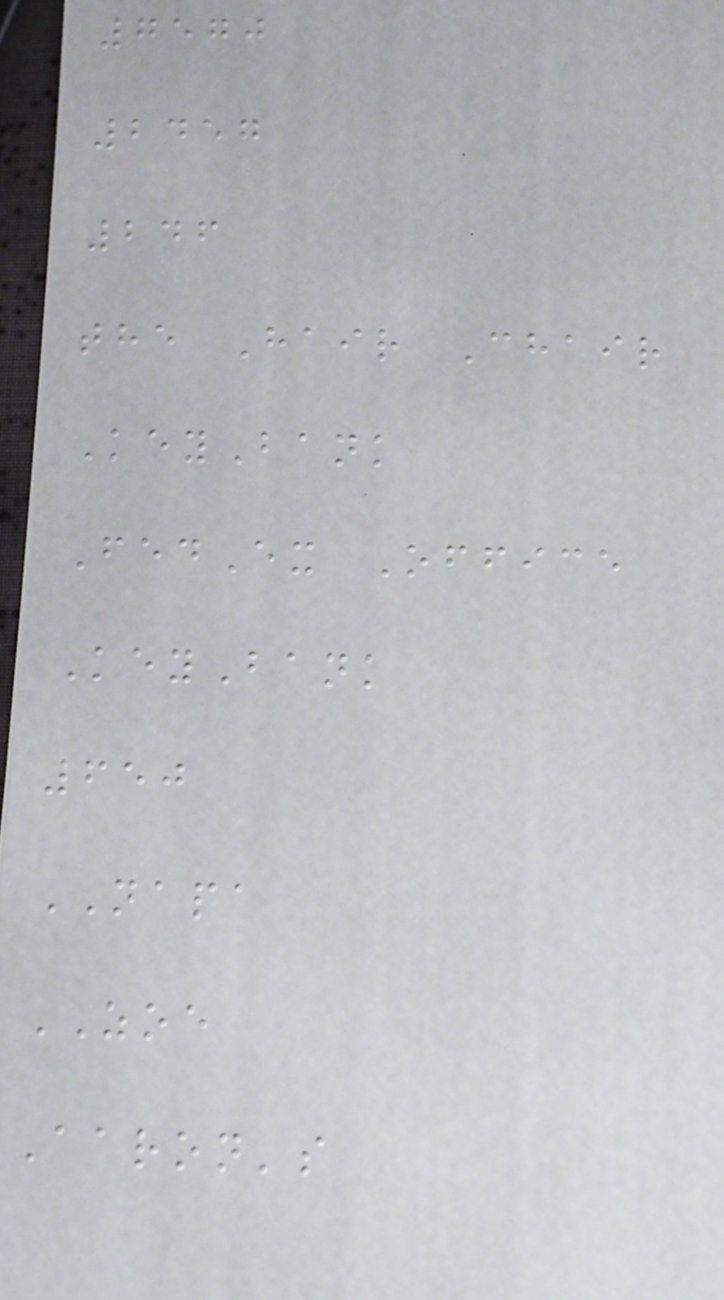7570
2457
246
the Hair Chair
KeyBank
FedEx Office
KeyBank
650
NAPA
ZOE
Aaron's
